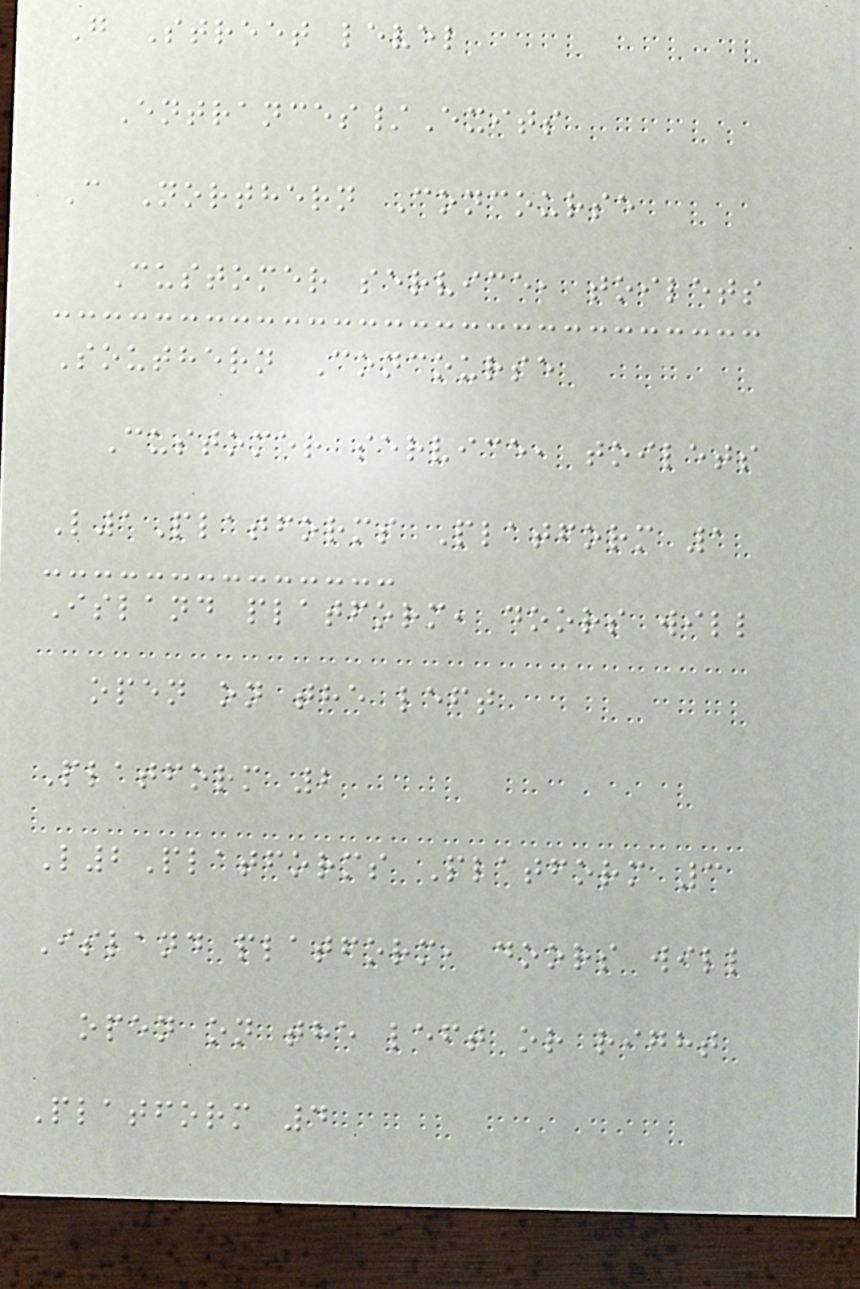G Street level
Entrances/Exits
C Northern Concourse
Customer service, toilets
Southern Concourse
Customer service, toilets
L1Platforms Platform 1
Island platform, doors will
open on the left
Platform 2
L2Platforms Platform 3
Island platform, doors will
open on the left or right
Platform 4
